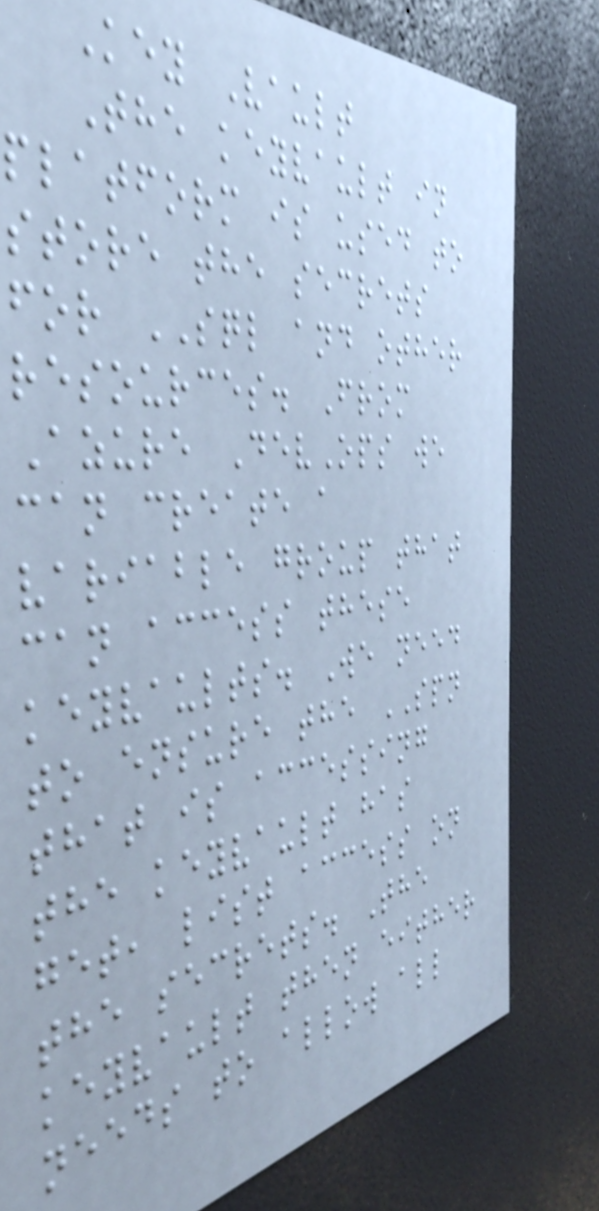Key Vault
The keyvault in
platform is used to
store the secrets
for SQL and other
resources. From
Azure DevOps we
can create a
variable group that
can access these
keyvaults. We need
to ensure the SPN
that is accessing
the keyvault has
get, list access on
the secrets. The
keyvault then either
needs to allow all
